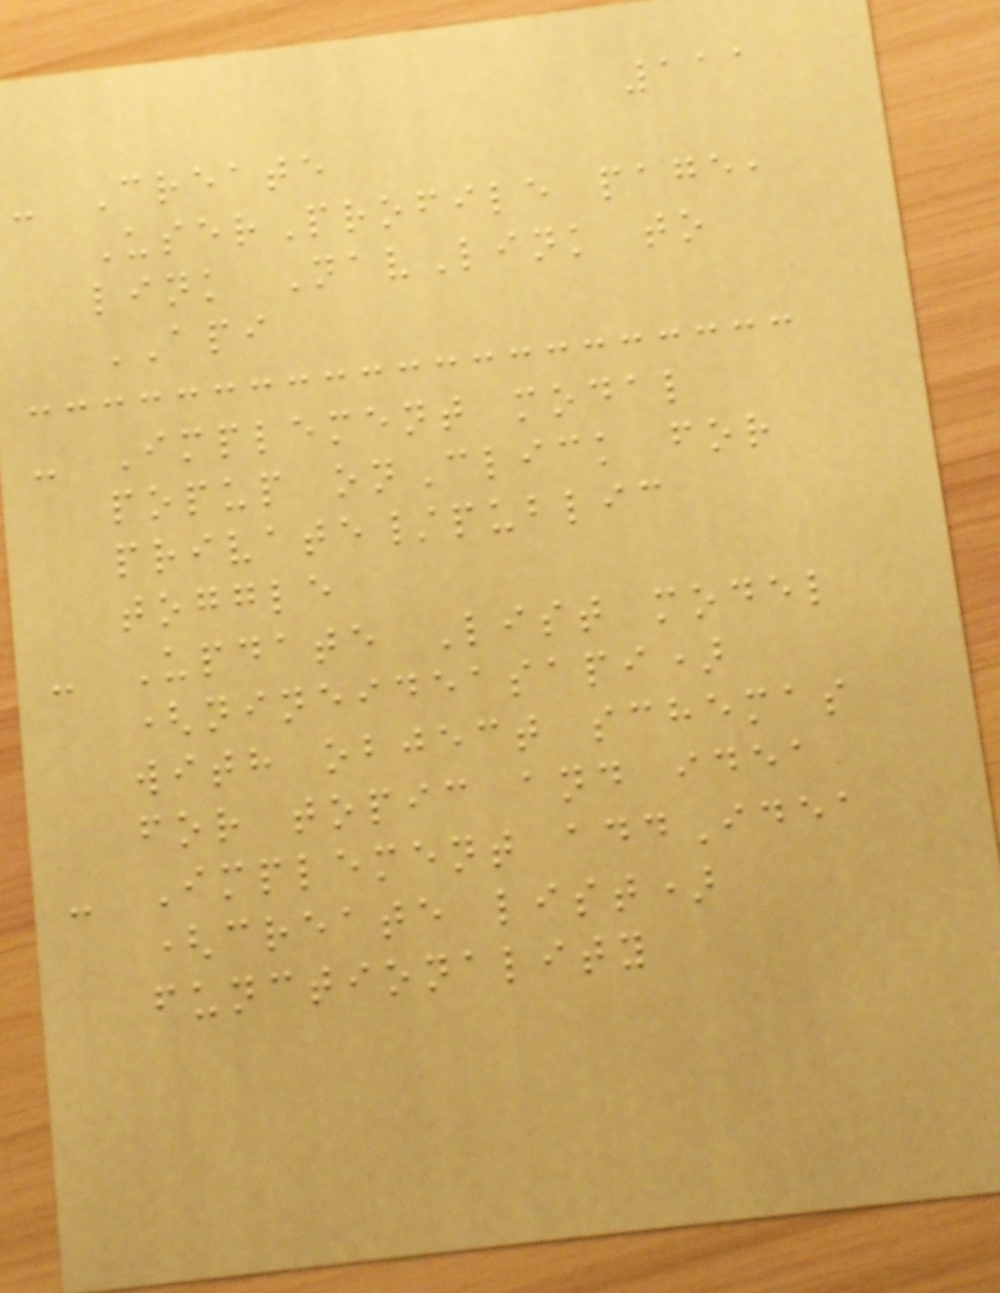111
- Create
UserProfile page,
link NavLink to
API
- Implement modal
popup onClick for
private/public
toggle
- Update List model
(nineideasapi)
with object schemas
for topic and idea
- Implement addIdea
(create list)
functionality
